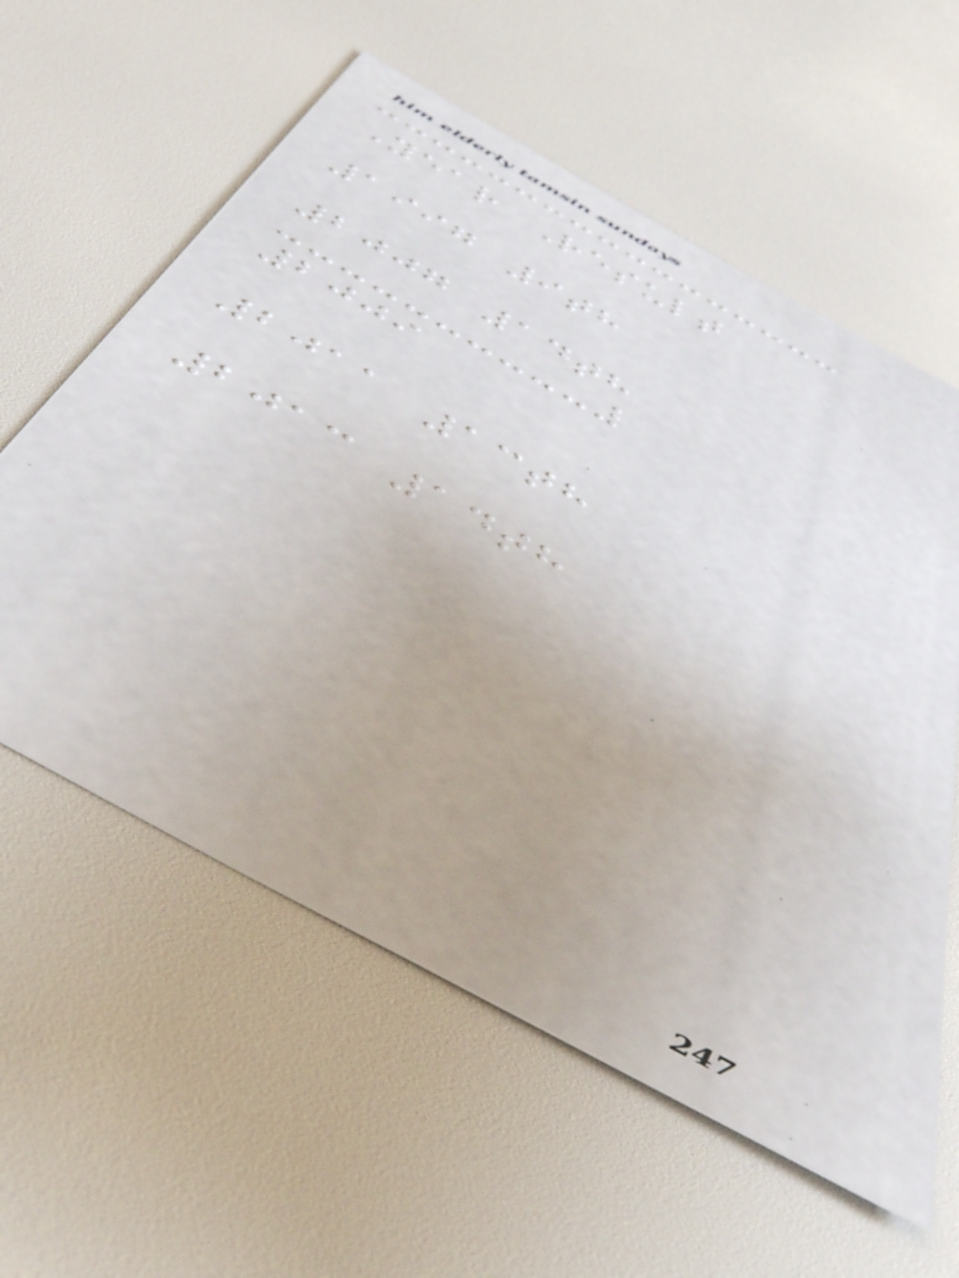Year Result
1997 9th
2007 14th
2009
2011 13th
2013 14th
